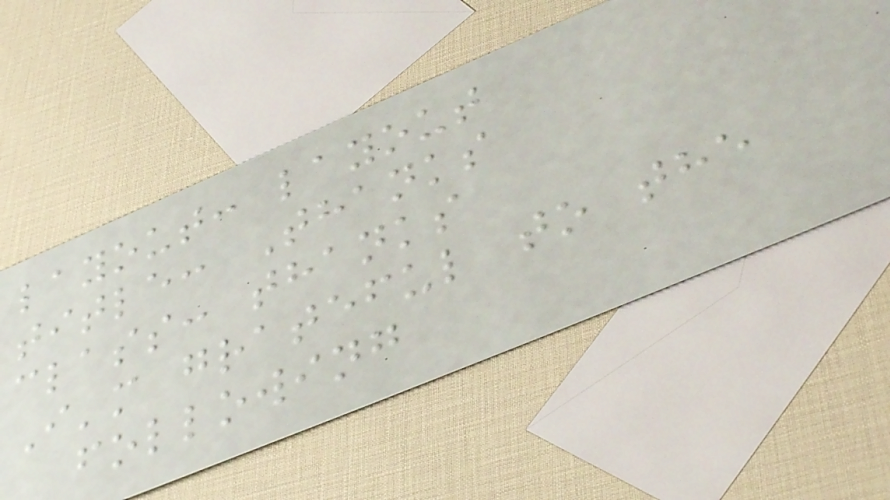layout: layout
title: Thanks
class: thanks
I'm grateful to the
following
